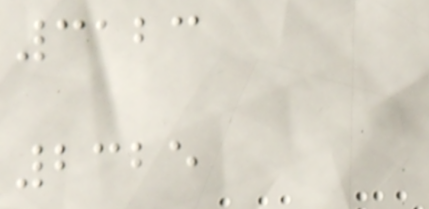3123
2325
